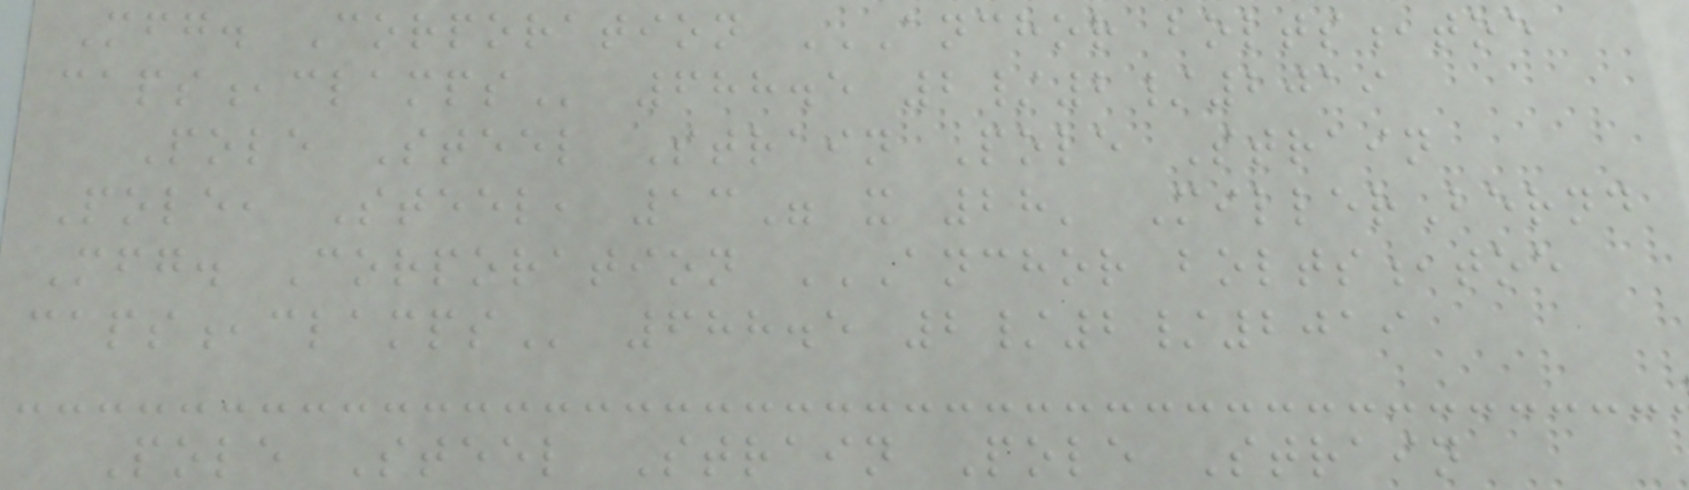Mfg. Corporation ANCHOR BOLTS,TOE
CAPS,CLAMPS 688.5 2/2/2019
Pole Steel Strain Pole Strain
Pole, Steel, 13" x 28' MillerBernd
Mfg. Corporation ANCHOR BOLTS,TOE
CAPS,CLAMPS 688.5 2/2/2019
Pole Steel Strain Pole Strain
